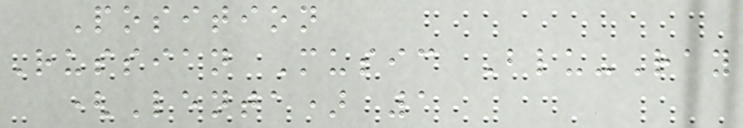Position
Russian Music Blu-Ray
(Lenta) 1
